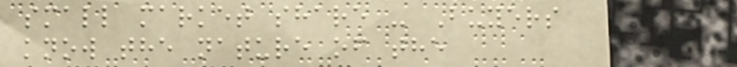small market share - Buyers
know the nature of the
